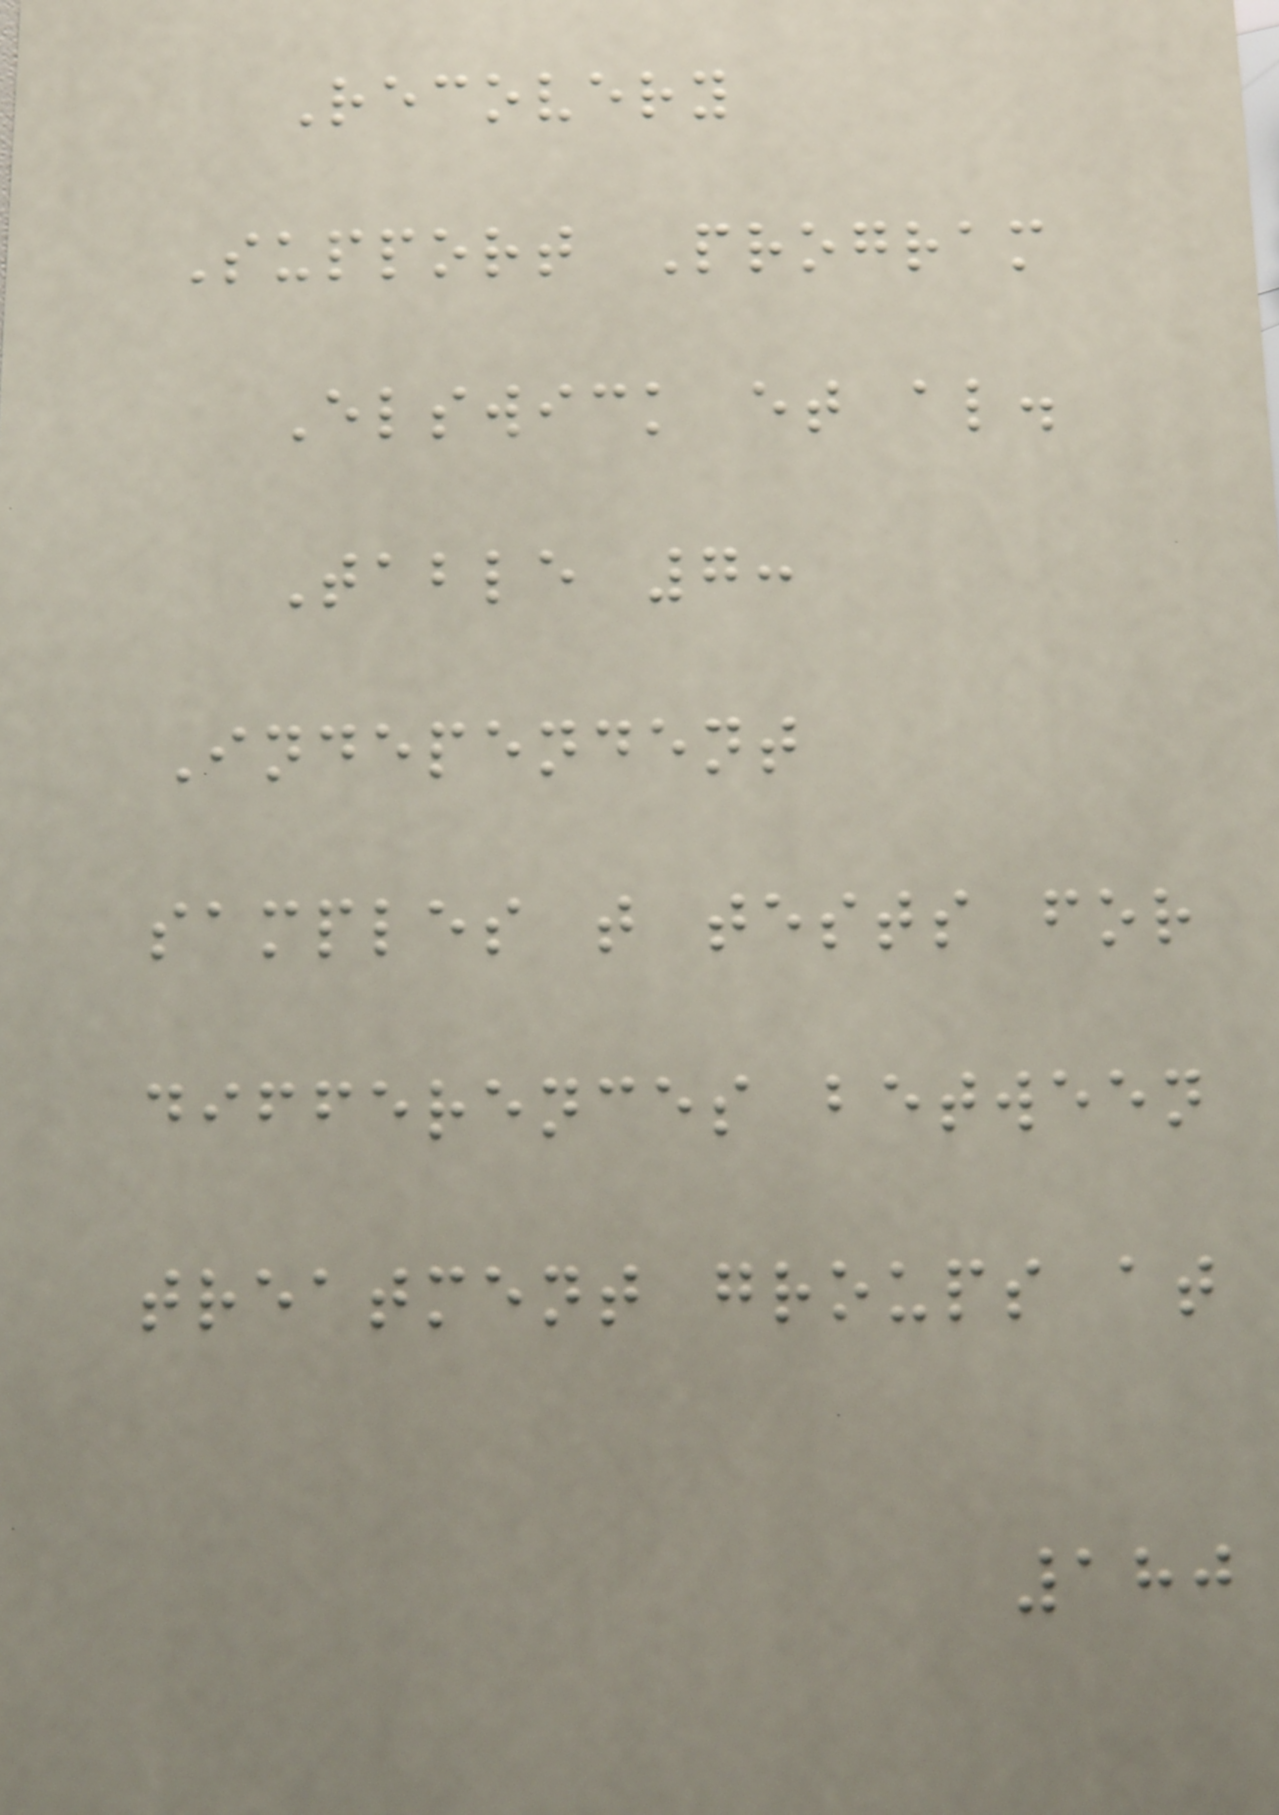Recovery
Support Program
Elswick et al.
Table 7:
Independent
samples t tests for
differences between
treatment groups at
180
